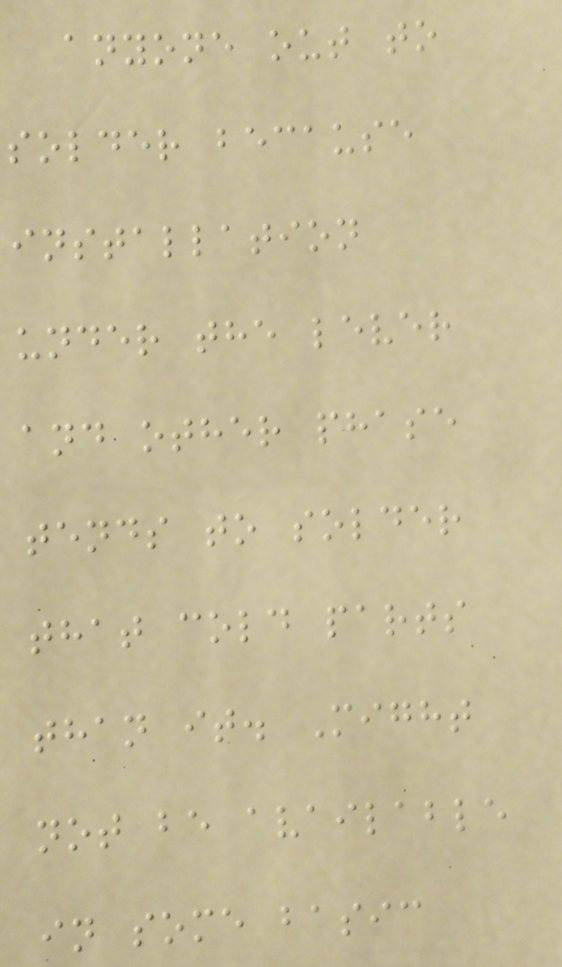anyone out to
solder because
installation
under the lever
and other phase
tends to solder
that cold parts
than it. Might
not be available
in some basic
